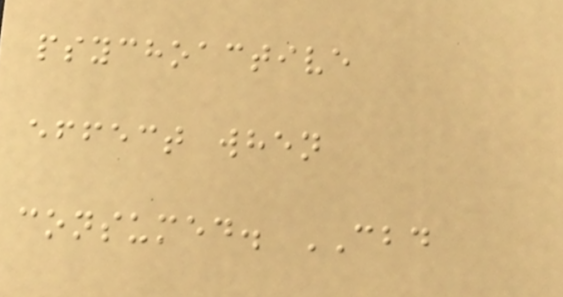psychoactive
effect when
consumed. CBD
